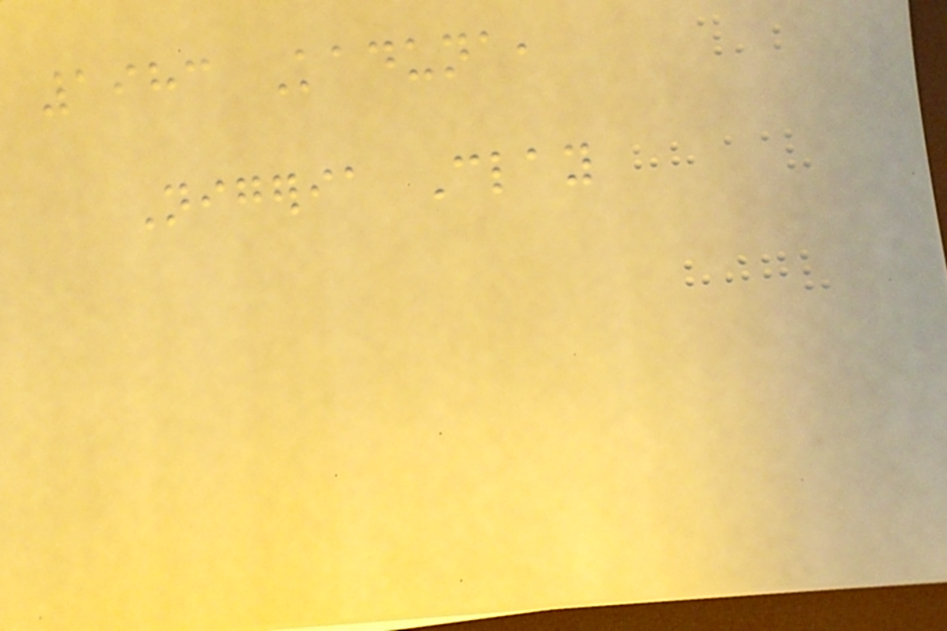1983 Kaduna,
Nigeria Clay
